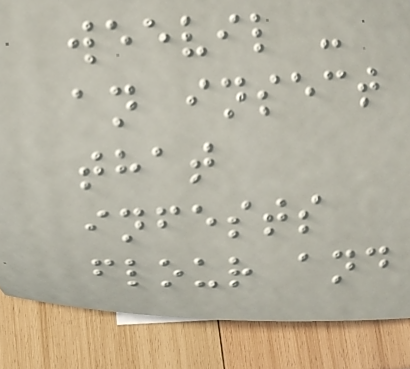weevil -
an insect
that
infests
flour and
